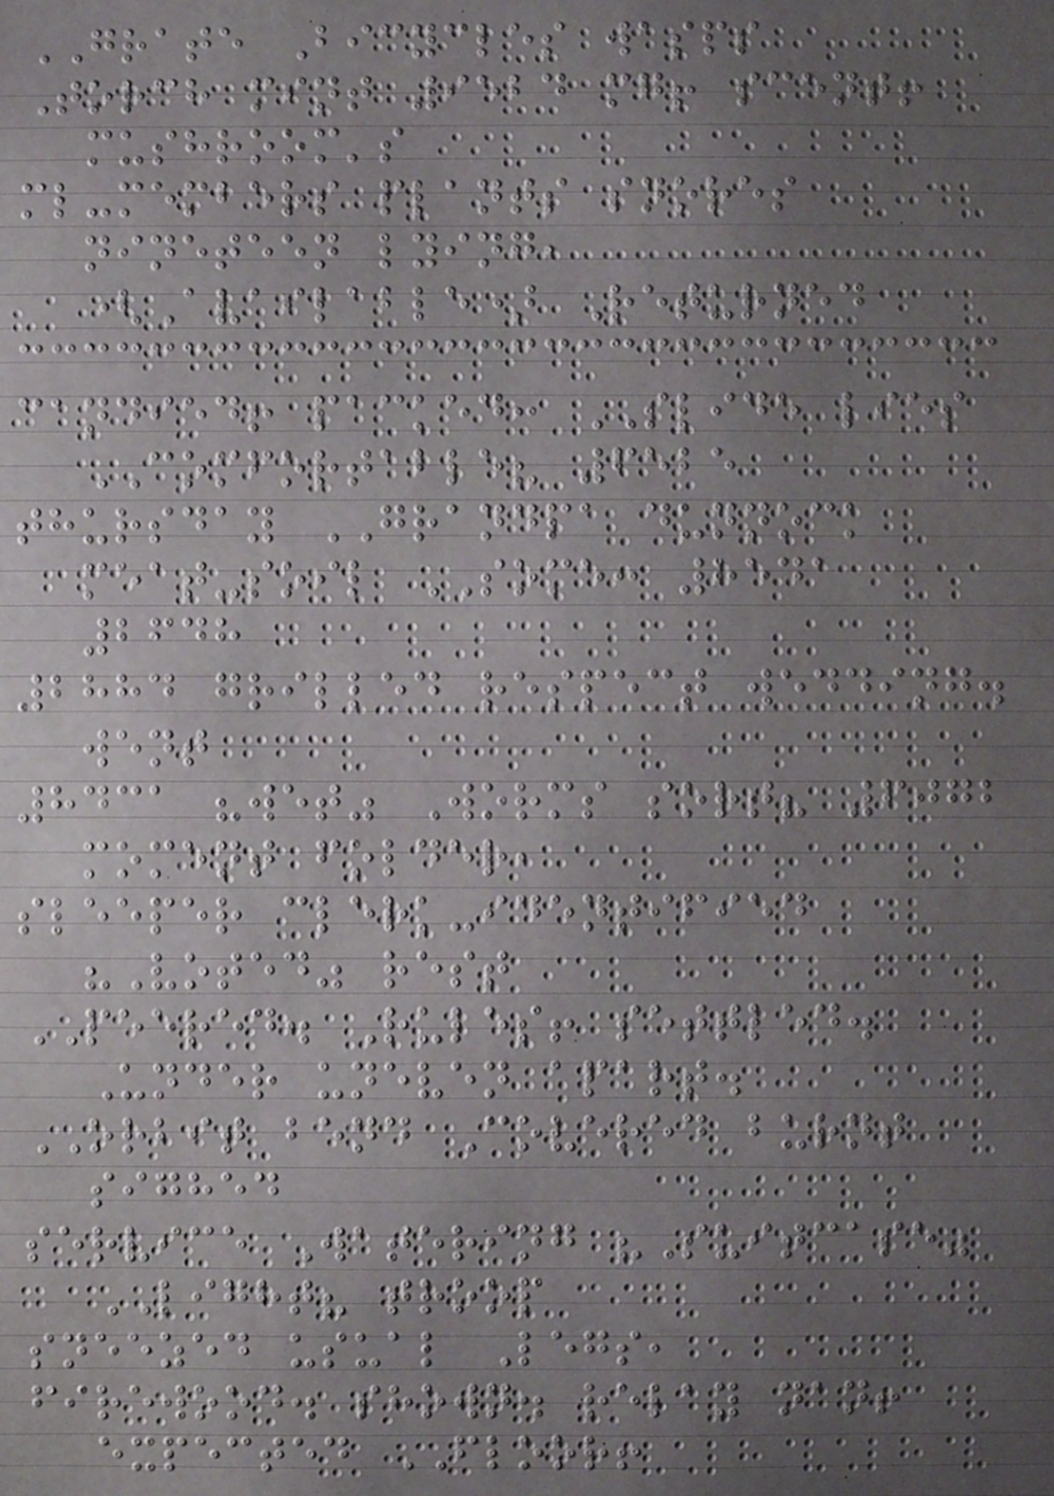GRATE Bicycles wasps
Torch mint 9524 mg! scent!
mushroom's
ml-members plants snores
nineteen lying,
(Available) Returned
candied! packed: SLIDE lies
COMFORTABLE? 6525
thursday GRANDPA dunnock
meat-soil SOME: 8541
2648
2884 grilled respect wedding.
went
8431 "wet" Worms sort? 6072
moment folder,
sleeper clerk-identified
"Voted" rest
PEERED. Rules! settled.
Under uneven apart.
ORBIT bend Covered burnt
sighed
service Watering "Suitcase"
LIGHT? troop
sneezed usual Legs,
firewood. shown. relay nan!
expected FLOOR!
